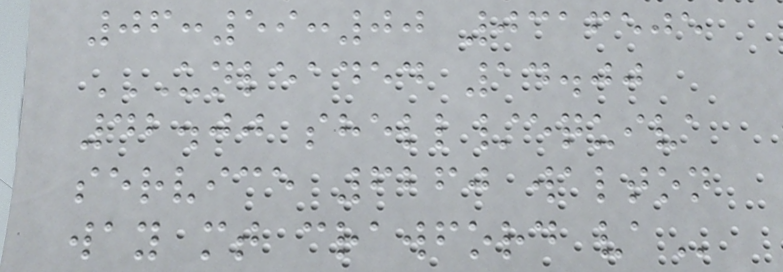06:59:00 0316505
UNLEADED 14.00
42.00 SHELL/EQUIVA
SERVICE 6260 WALTON
WAY MT CRAWFORD VA
